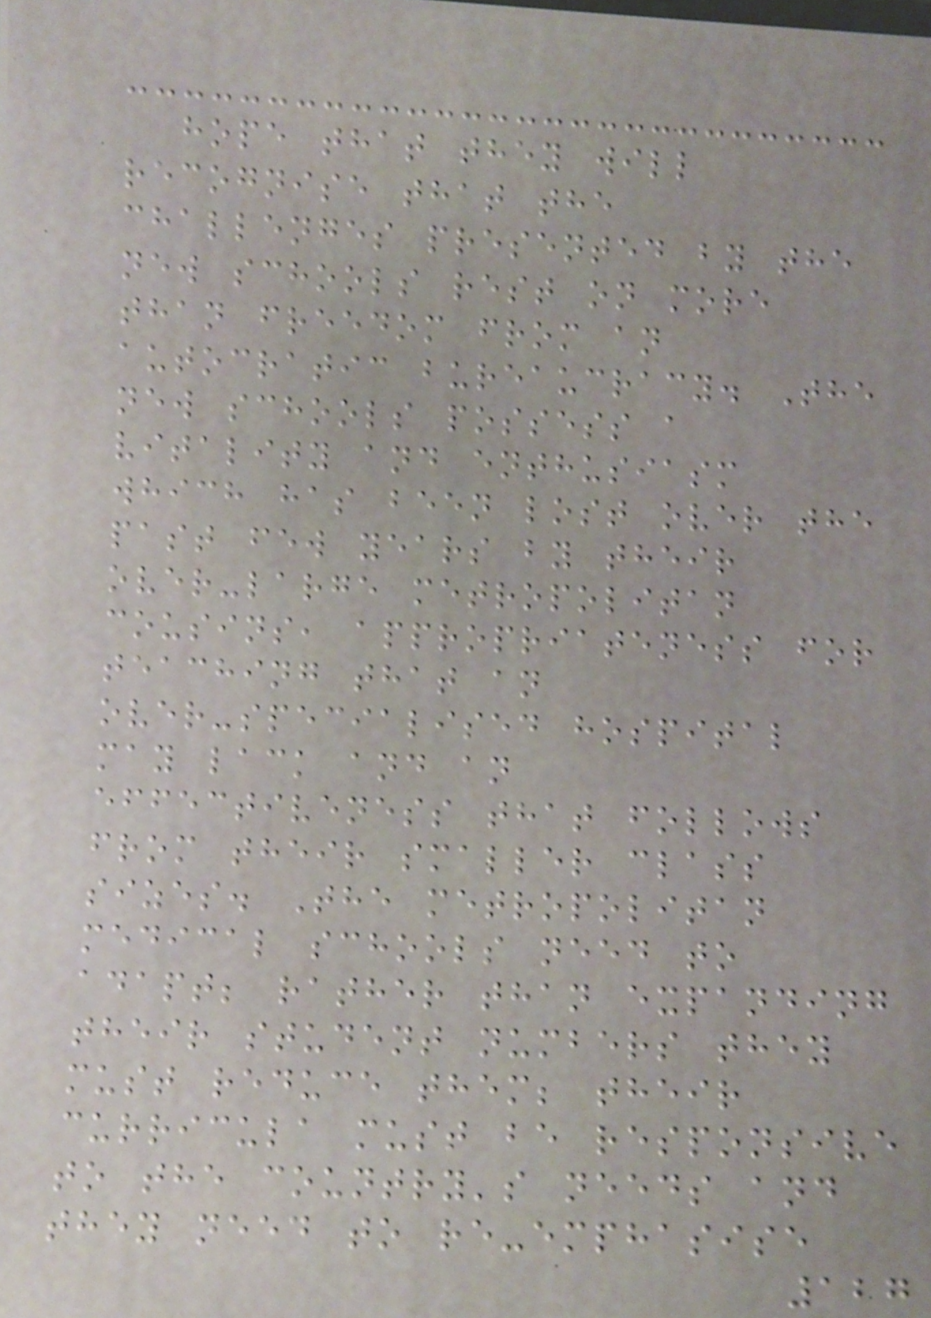hope that they will
recognise that the
challenges presented by the
new schools rest on more
than freedom from an
autocratic bureaucracy. The
new schools possess a
vitality and enthusiasm
which has been lost over the
past few years by their
over-large metropolitan
cousins, appropriateness for
teaching that an
over-specialised hospital
may lack and an
effectiveness that follows
from their smaller class
sizes. The metropolitan
medical schools need to
adapt; rather than expanding
their student numbers they
must reduce them; their
curricula must be responsive
to the country's needs and
they need to re-emphasise
127
